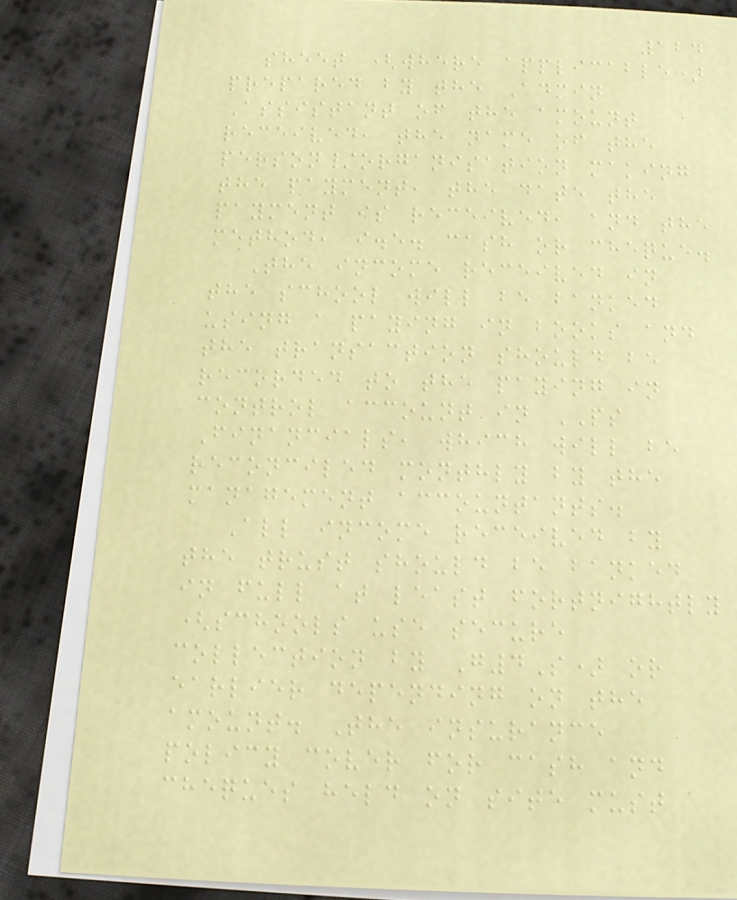124
sheet (where applicable)
prepared by the Admin
Assistant of the amount
received, the name of the
person/organisation making
the payment, the date the
payment is received, and the
method, i.e. cash or cheque.
The income received in
the school will be banked
using a paying in books and
the transaction should be
recorded to the paying in
control account in PS
Financials, which will be
reconciled monthly by the
management accountants.
All income received by
the trust should be banked
in full at least fortnightly
(schools use secure
collection by G4S) or
earlier depending on the
amount. The insurance
policy cover for cash and
cheques held on site must
